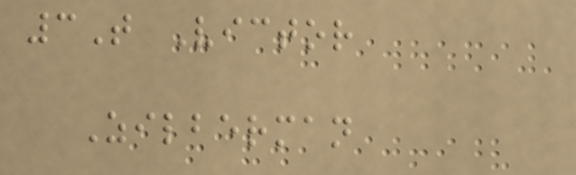3T Victor
Zilberman
